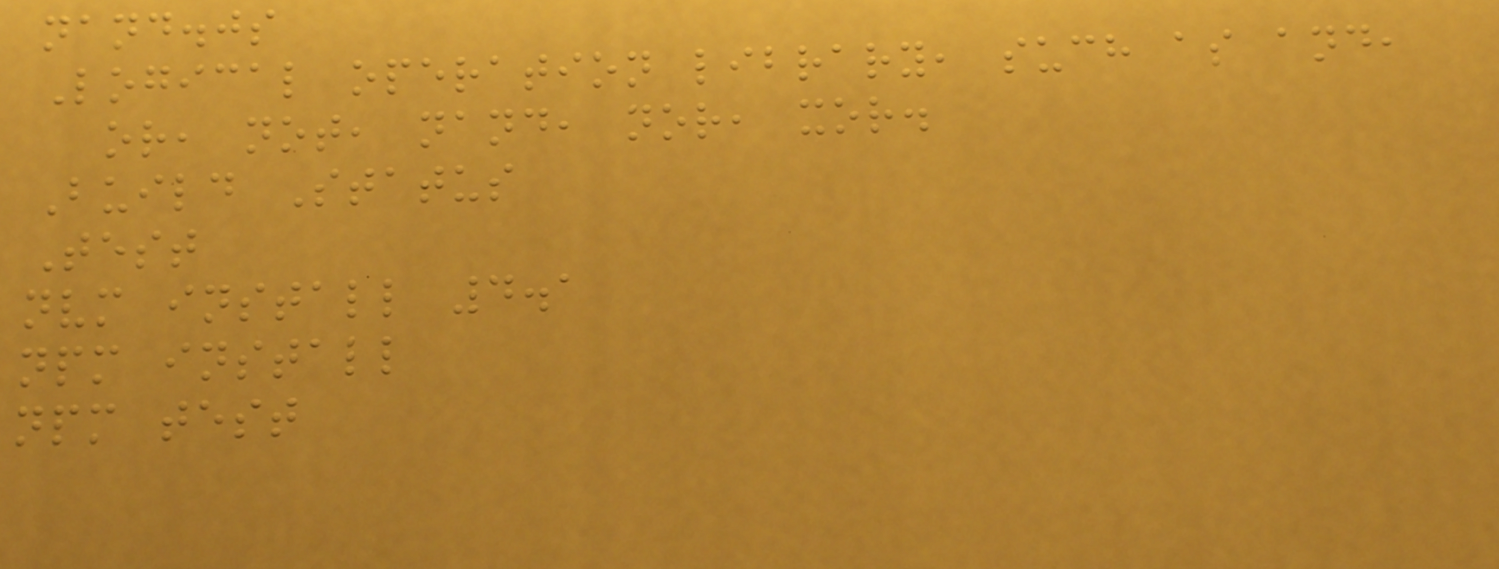nand.js
Logical operation library, such as and,
or, not, nand, nor, xor.
Build Status
Test
nvm install 4.1
npm install
npm test
